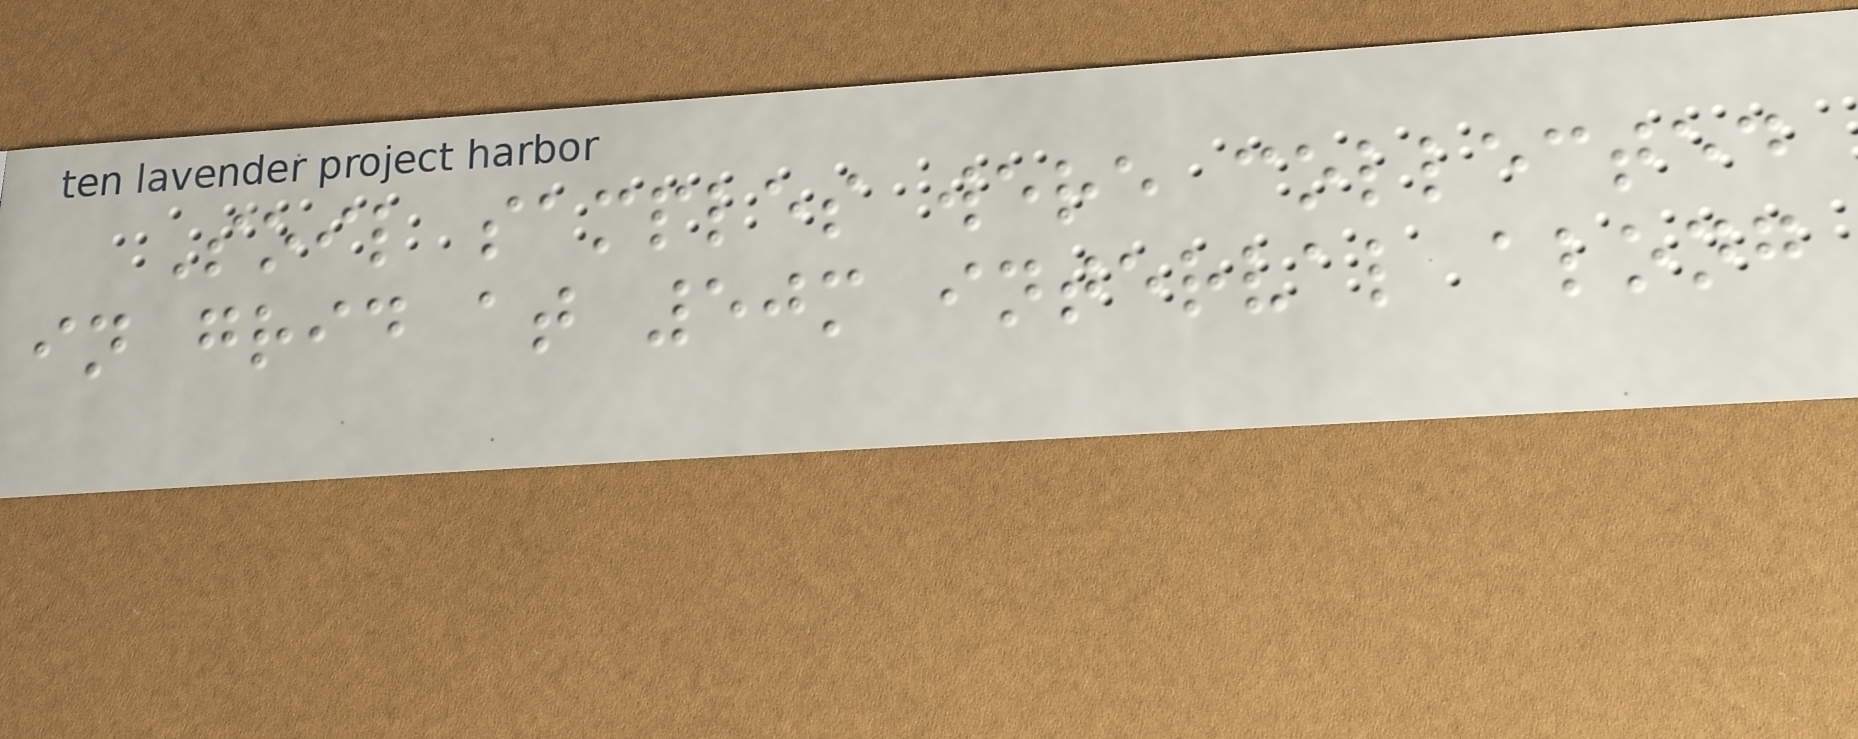Soil samples were collected
in grid at 50m interval along
